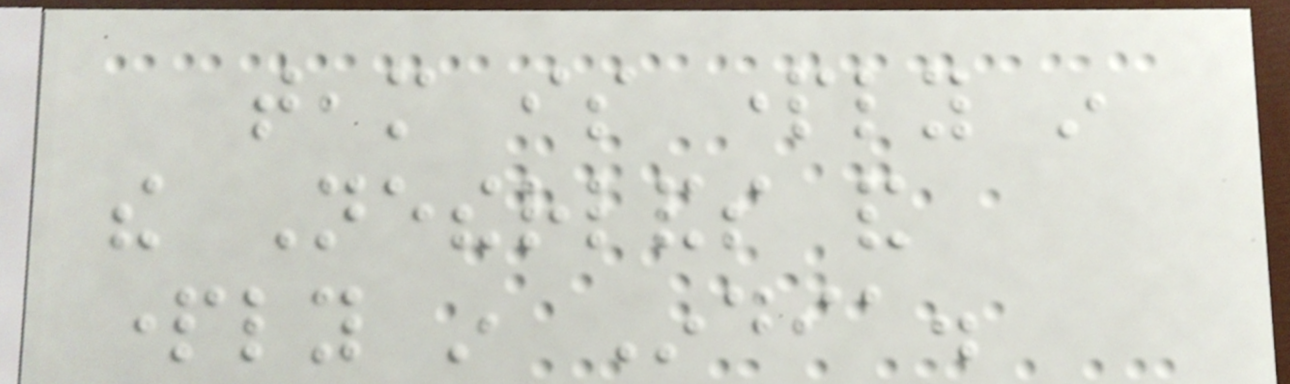team is partly in
the Netherlands and
partly in India.
